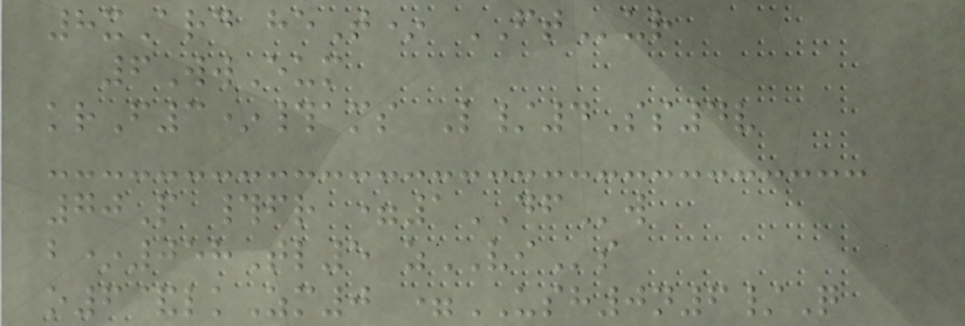8xArd heT* FTur
6WwEum
krF3*#ams L/4Ss4v
70P #fr =1DFw
b*058Tl5 zVIs
o6&lkZm0 =USH0n6/Q
